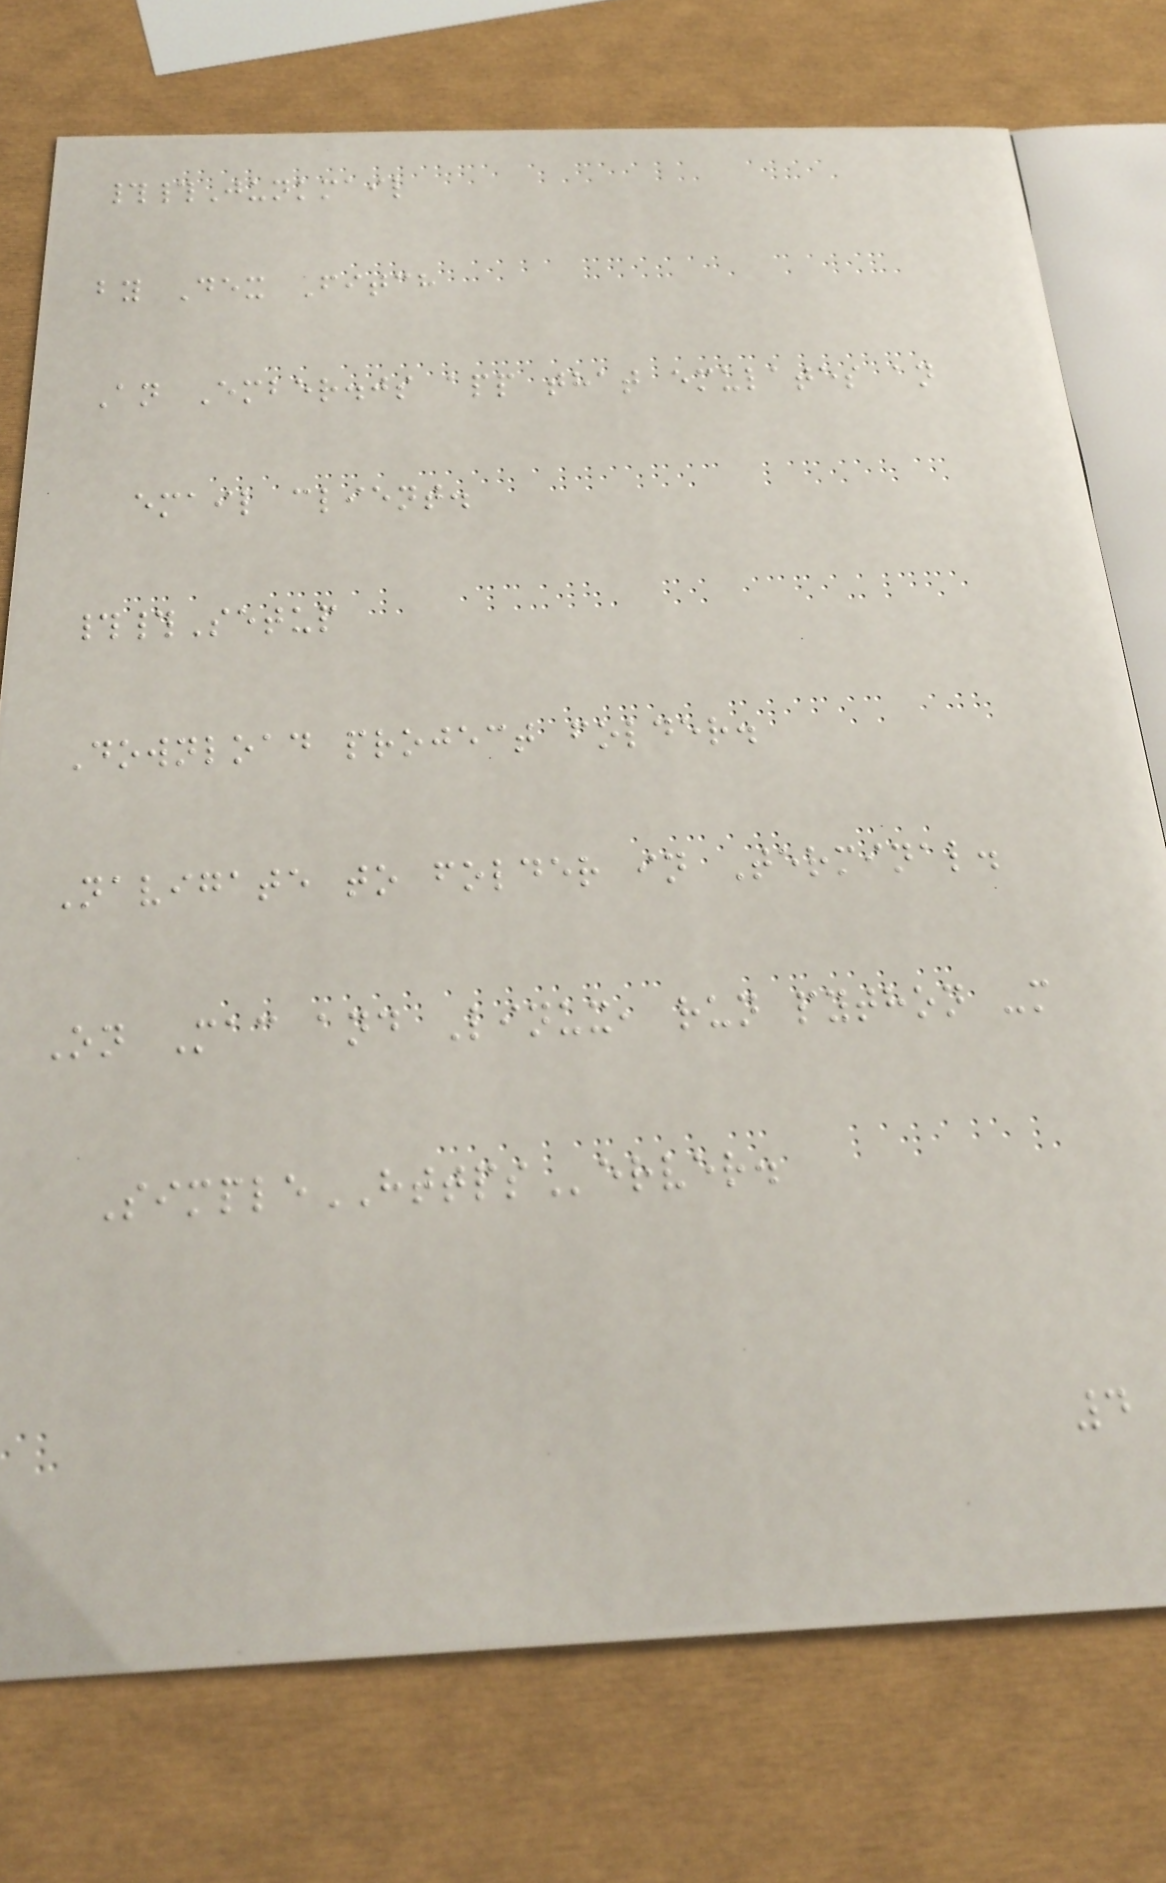##Junkmail
by Dex Fitch
An Ember.js app that emulates an
email client.
##Setup
Download project folder.
Navigate to folder in Terminal.
On Mac and Linux, run python -m
SimpleHTTPServer.
4
